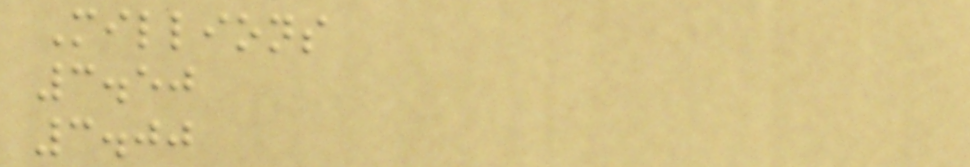Millions
3.50
3.00
